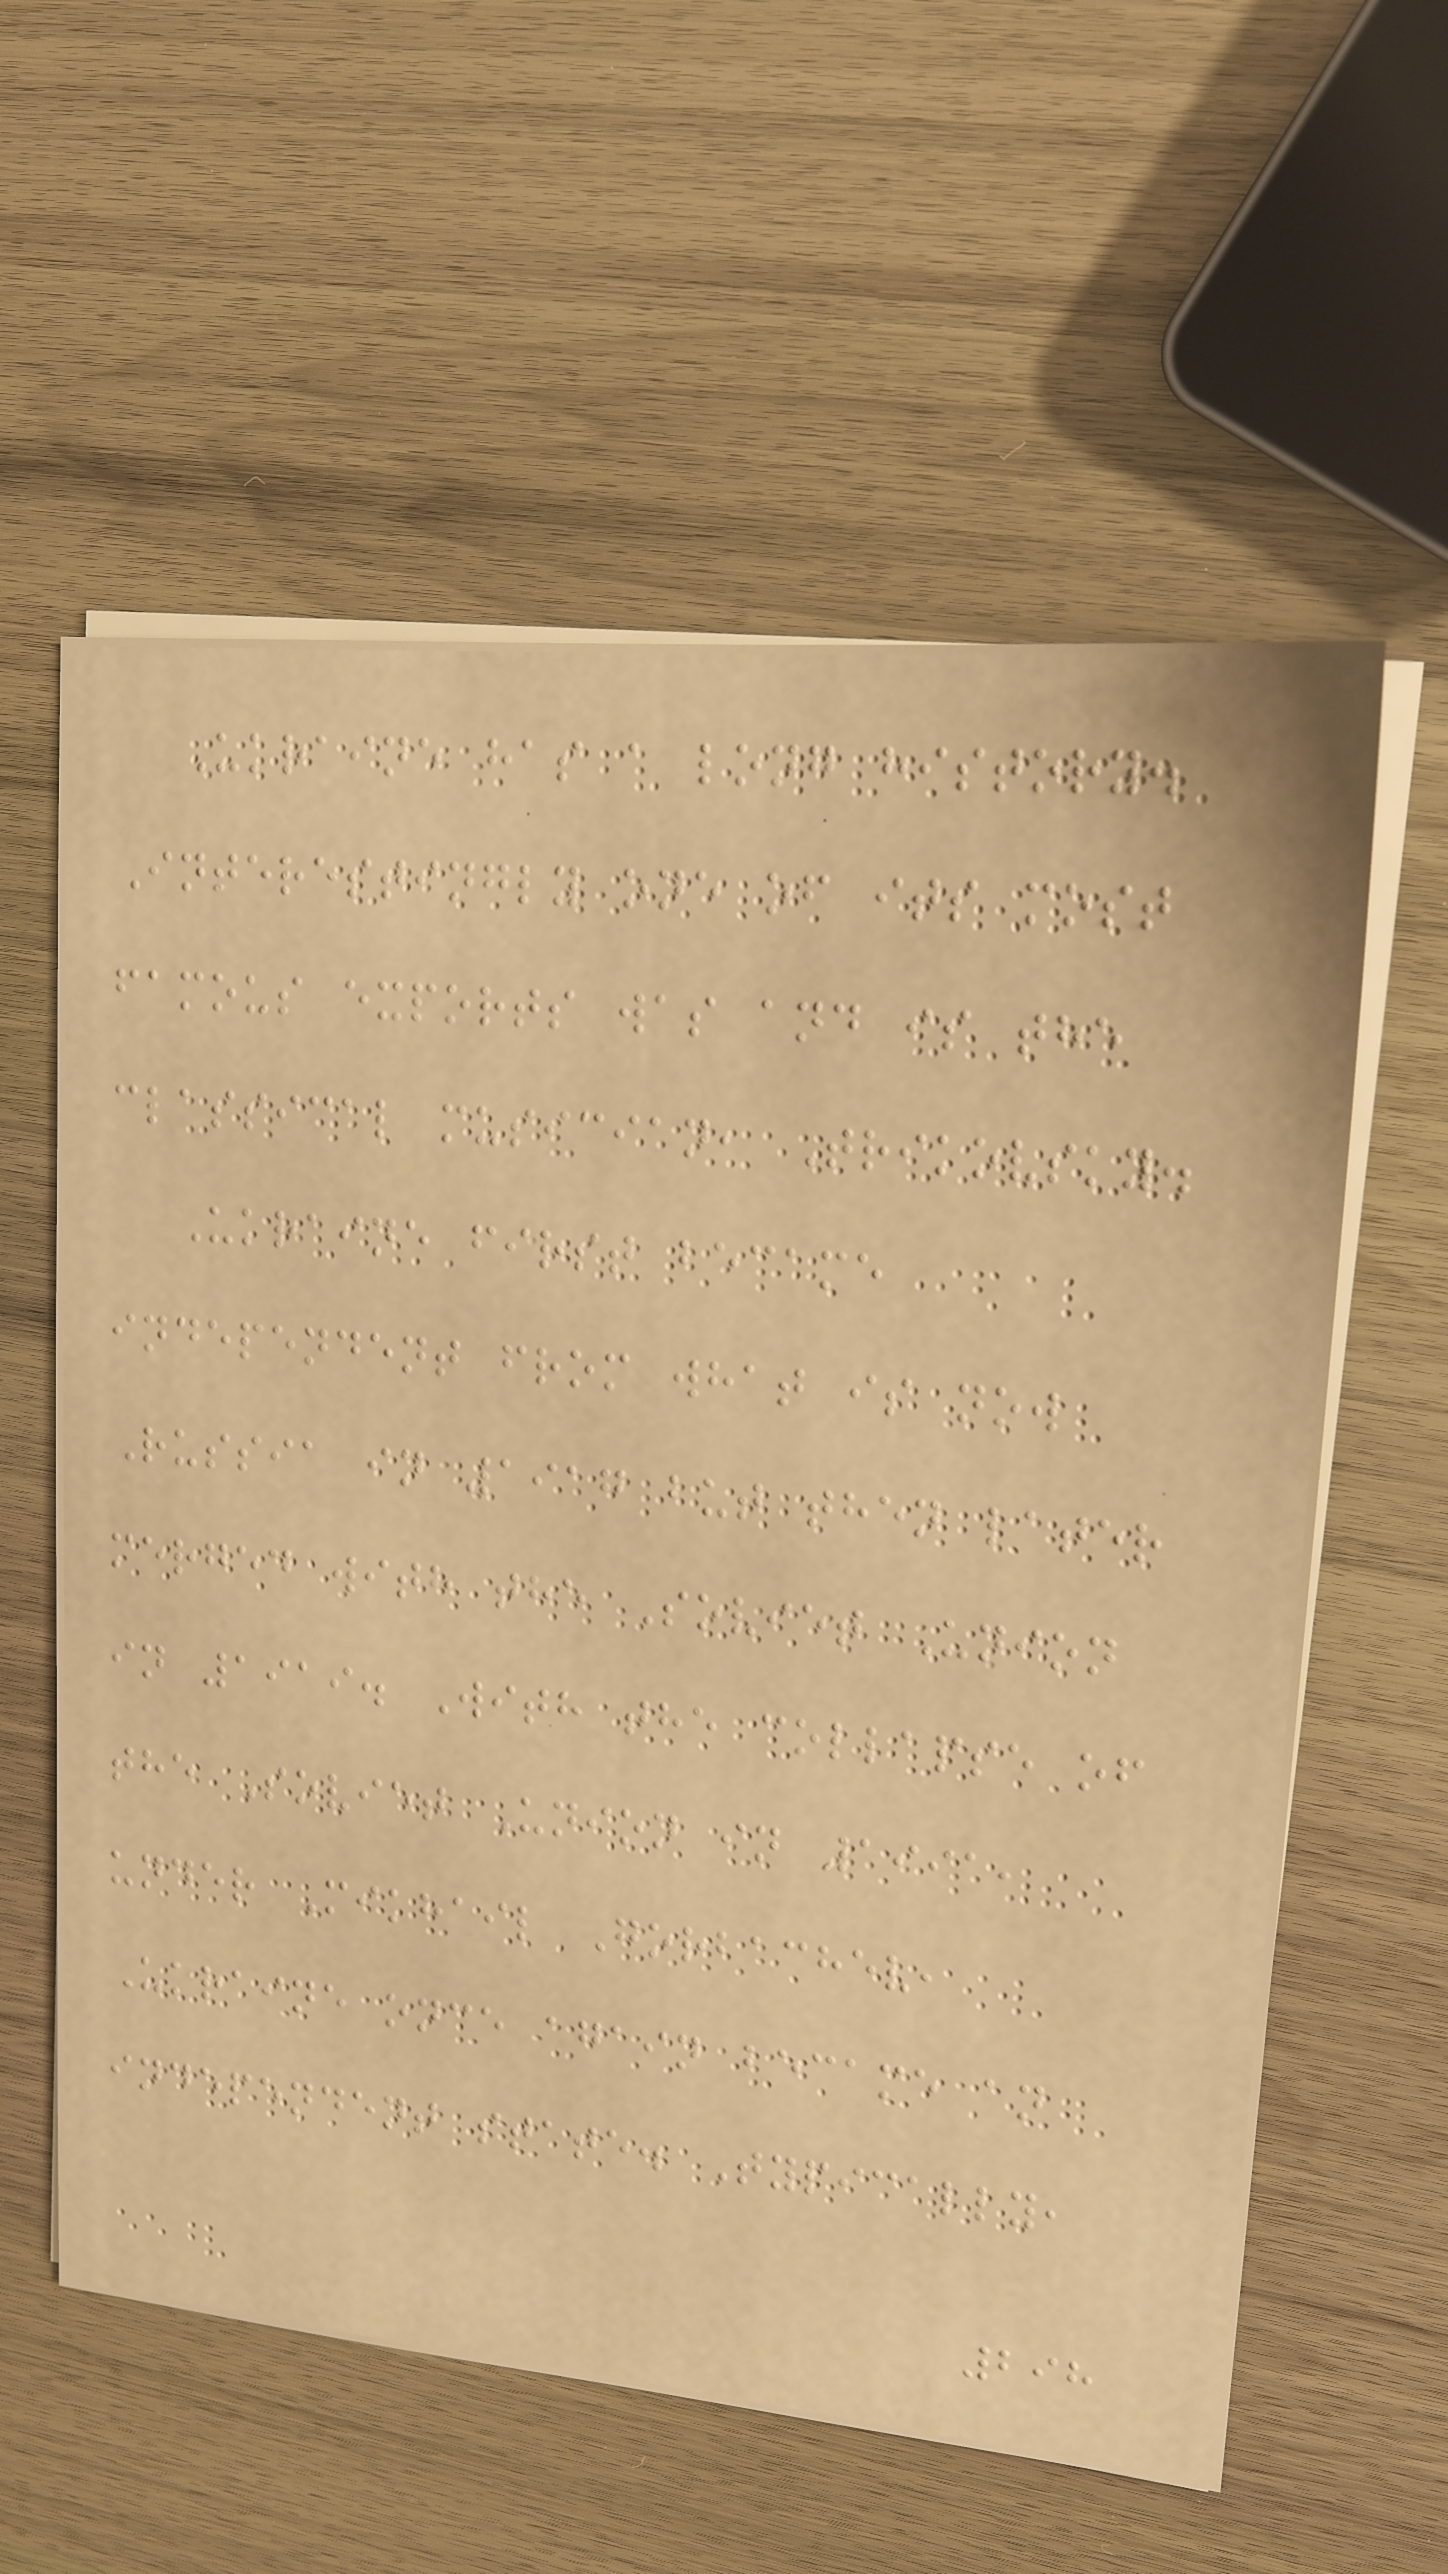Ukraine has a long history.
Interestingly one of its most
famous exports was and is the
classical musician, Trikovsky.
Ukraine first became
independent from what is now
Russia in 1917 but then later
merged with the Soviet Union
in 1919. With the collapse of
the Soviet Union in 1991,
under Mikhail Gorbachev,
Ukraine once again became an
independent state. Typically,
298
